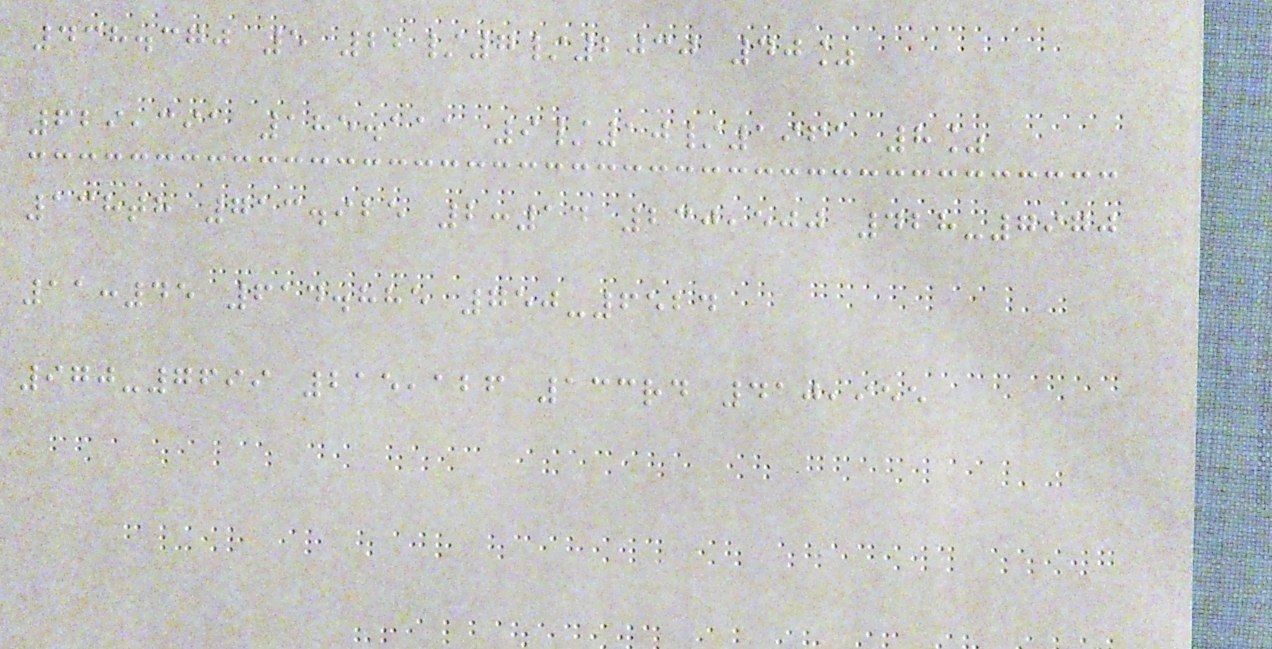438.370 5 22/7/2030 40%
629,391 185.111 9/10/1961 8%
138th 713.925 2:14 230,500 428-7970
11:45 614.885 750-6524
970-7699 215,126 133rd 410,955
